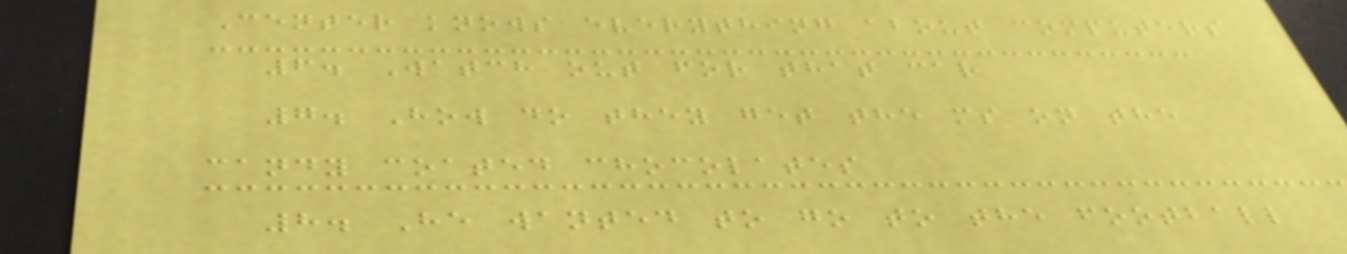Center knows everything about computers
6. Watch out for that car
7. How do they get the ms on the
candy coated chocolates
8. He wanted to go to the football
